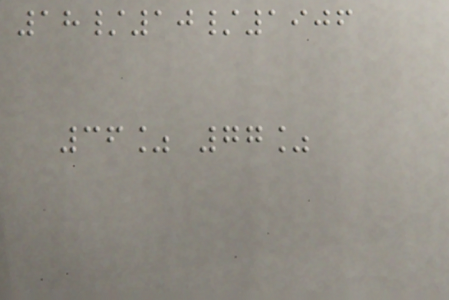18/10/1906
36% 77%
